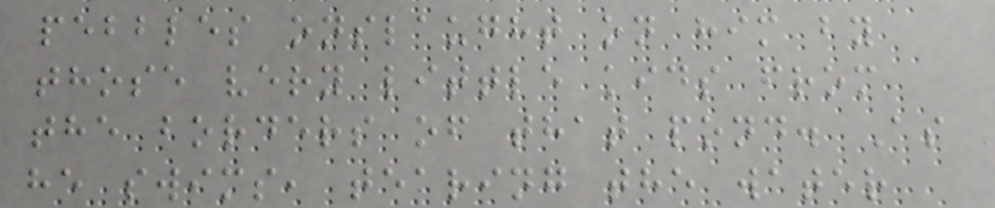pebbles onslaught on him by
those very little kids from
the borders of that pond. As
he swims, tearing the water
